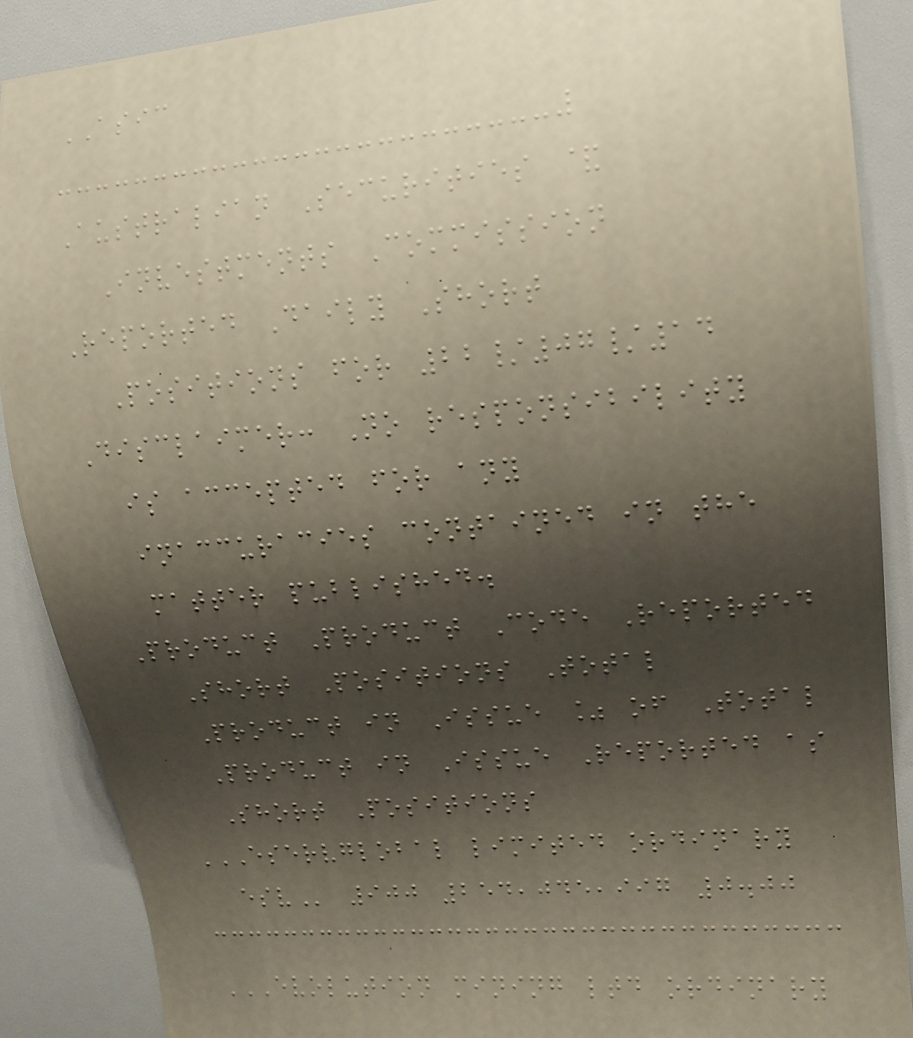ASIC
Australian Securities &
Investments Commission
Reported Daily Short
Positions for 22/07/14
Disclaimer: No responsibility
is accepted for any
inaccuracies contained in the
matter published.
Product Product Code Reported
Short Positions Total
Product in Issue % of Total
Product in Issue Reported as
Short Positions
ESERVGLOBAL LIMITED ORDINARY
ESV 900 254,045,997 0.00
EVOLUTION MINING LTD ORDINARY
